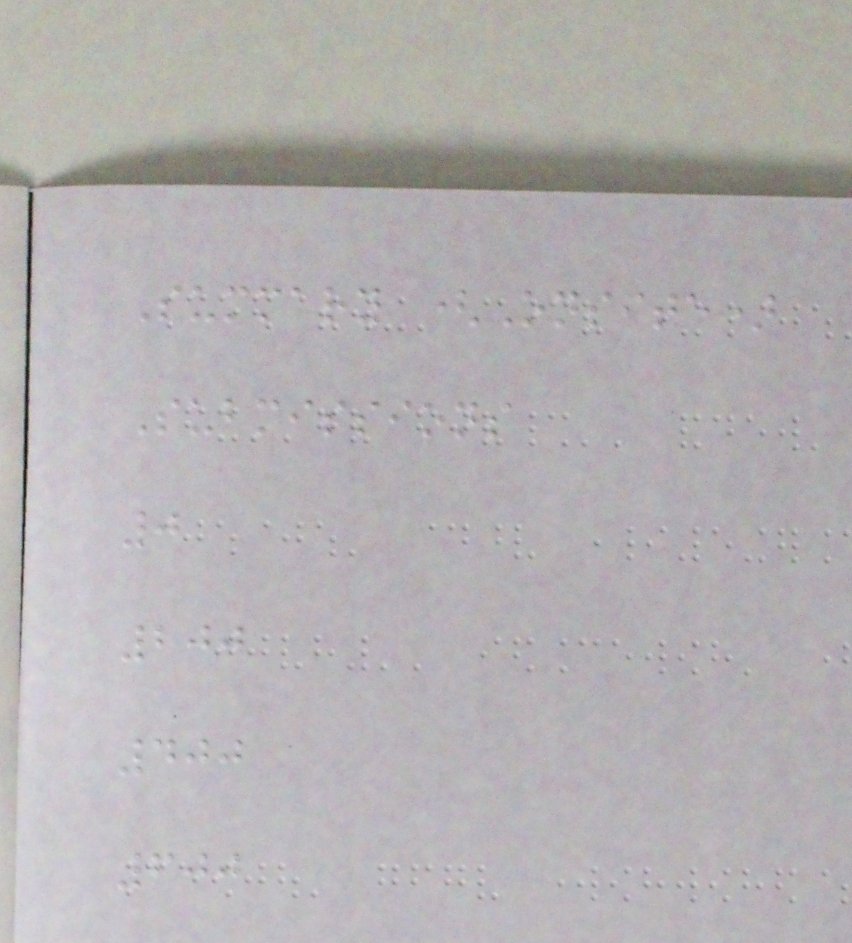Summary (Onsite)
Submissions
0
200
400
600
